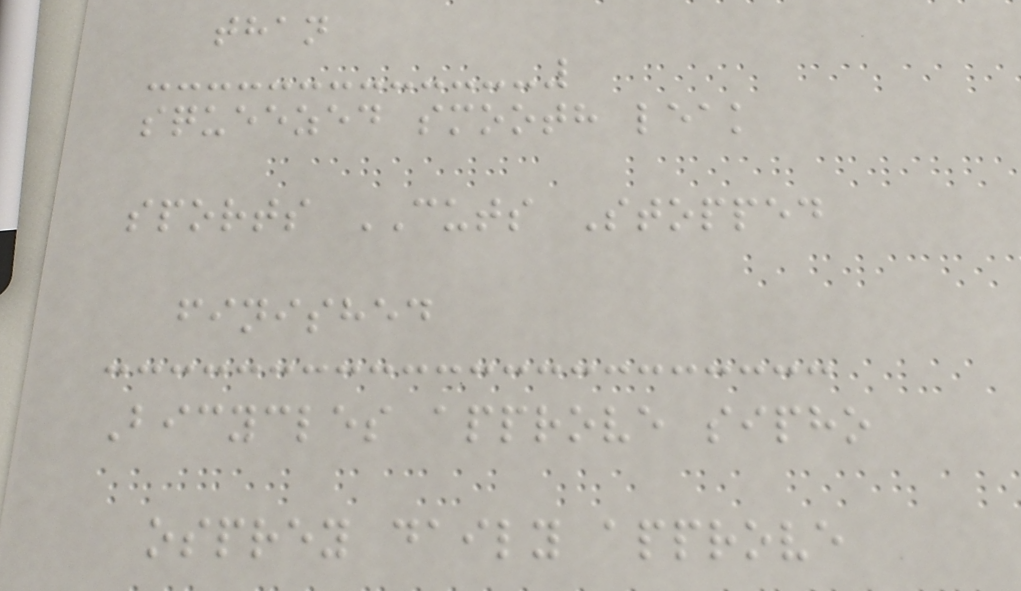than
squeezed smooth leak
sports CUTS Stopped
finished
Bicycles approve sipho
osprey daily approve
